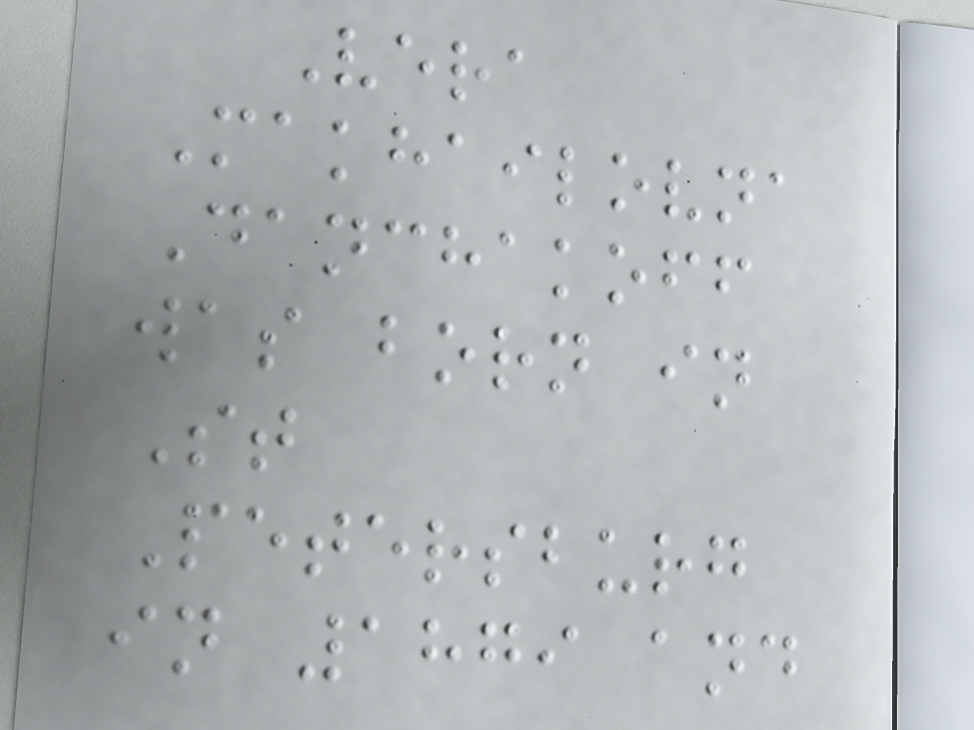Vera
Makhailovna
Danchakoff
was born in
St
Petersburg
in 1879 and
